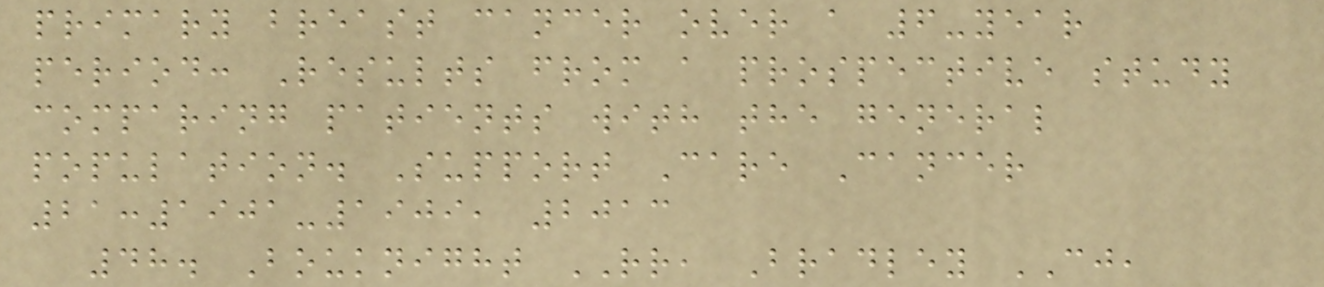primary breast cancer over a 6-year
period: Results from a prospective study
comparing patients with the general
population. Support Care Cancer
21:1901-1909, 2013
48. Bouknight RR, Bradley CJ,
